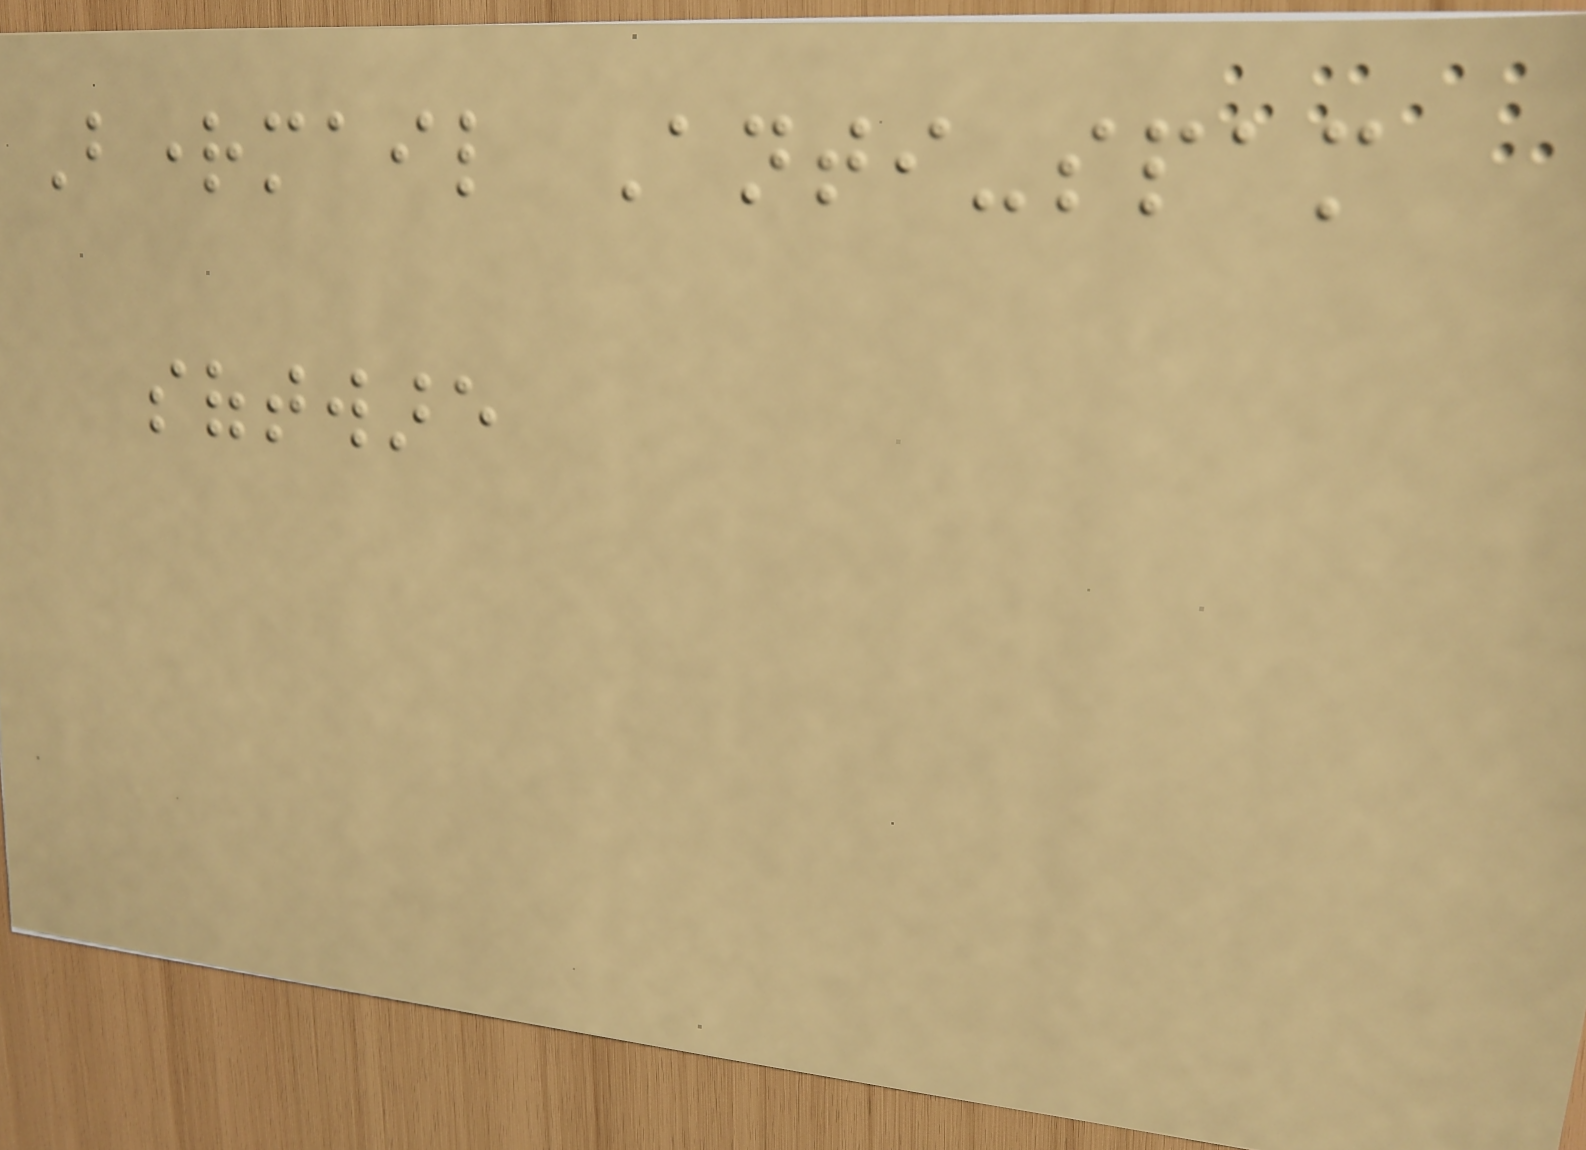Brightmail Anti-spam
software
